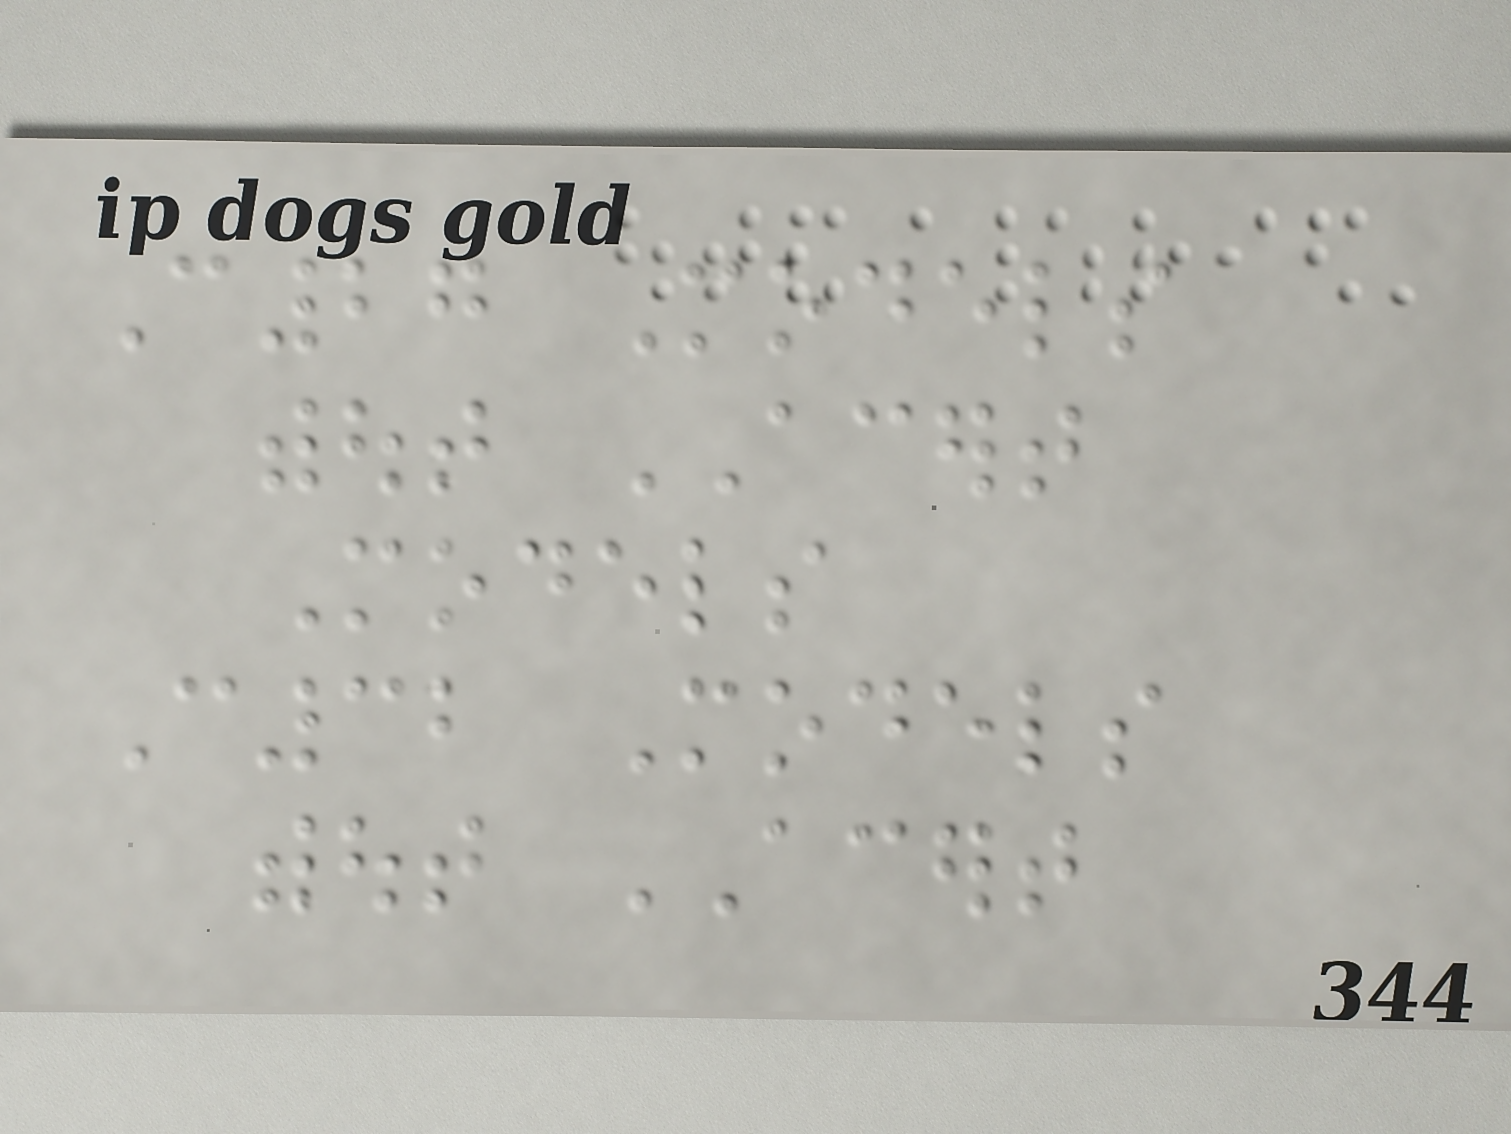C27 Models
without ACERT
Models
C32 Models
without ACERT
